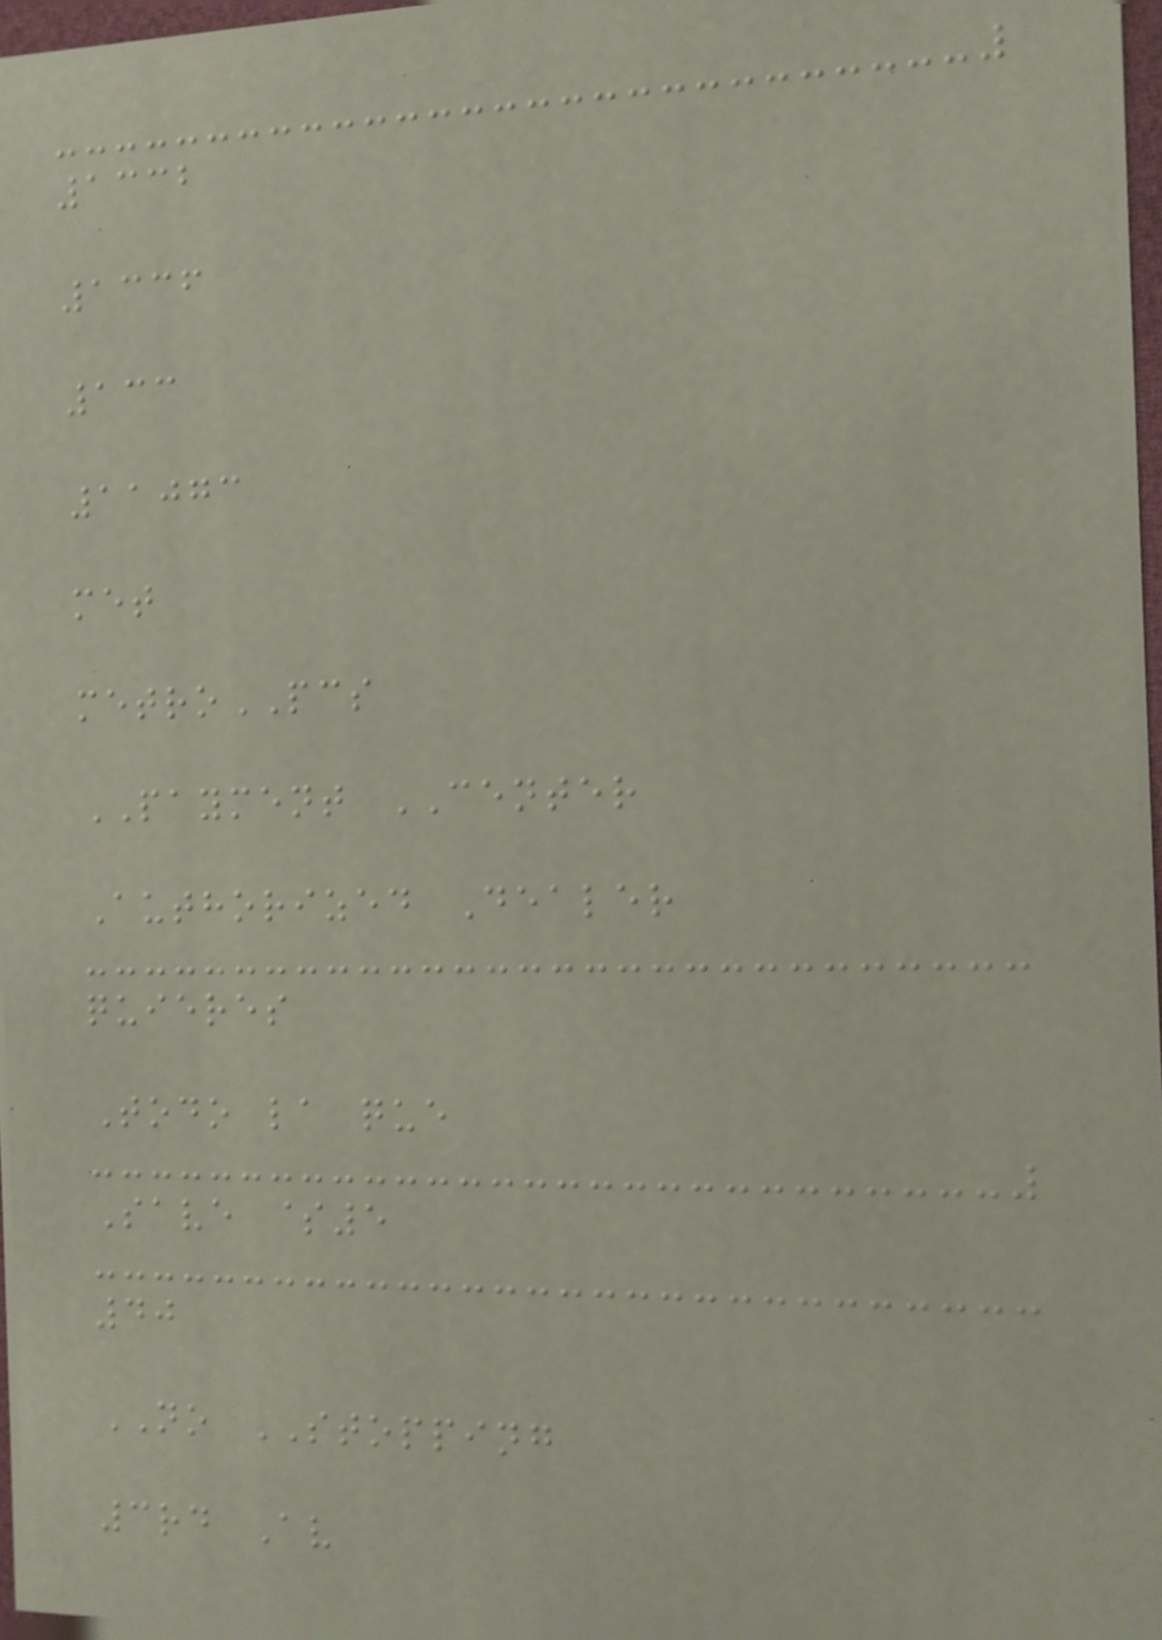1332
1336
133
11073
met
metroPCS
PAYMENT CENTER
Authorized Dealer
quieres
Todo la que
Save $5
40
NO STOPPING
3rd Av
